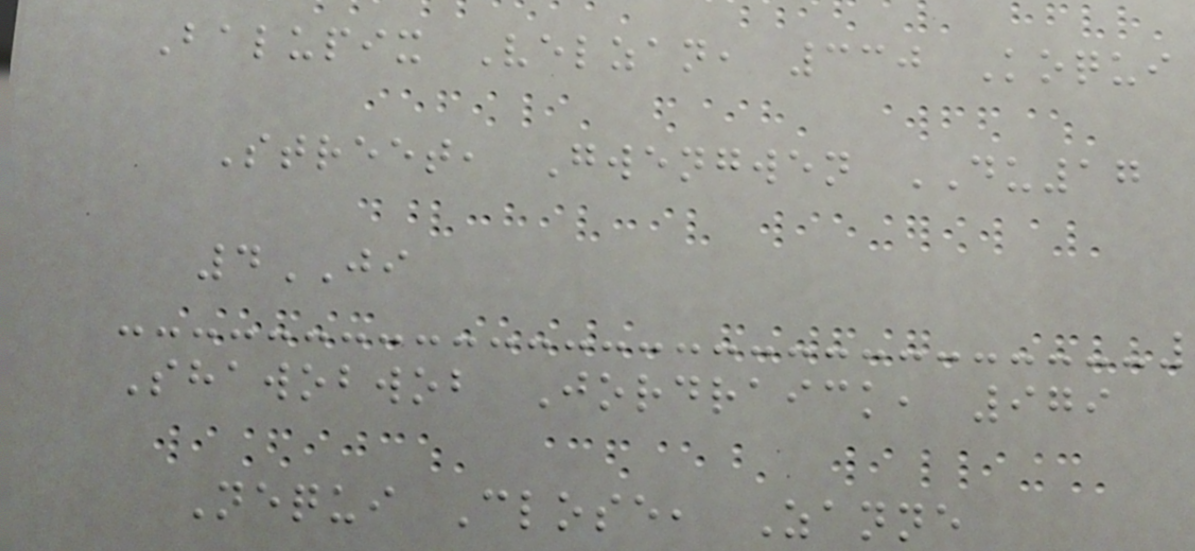Balupix Velzan, 330 Koqui
Street, Gwengwen DU17
4JI
Shawobwob Jordraick, 979
Nequi Close, Zanne
